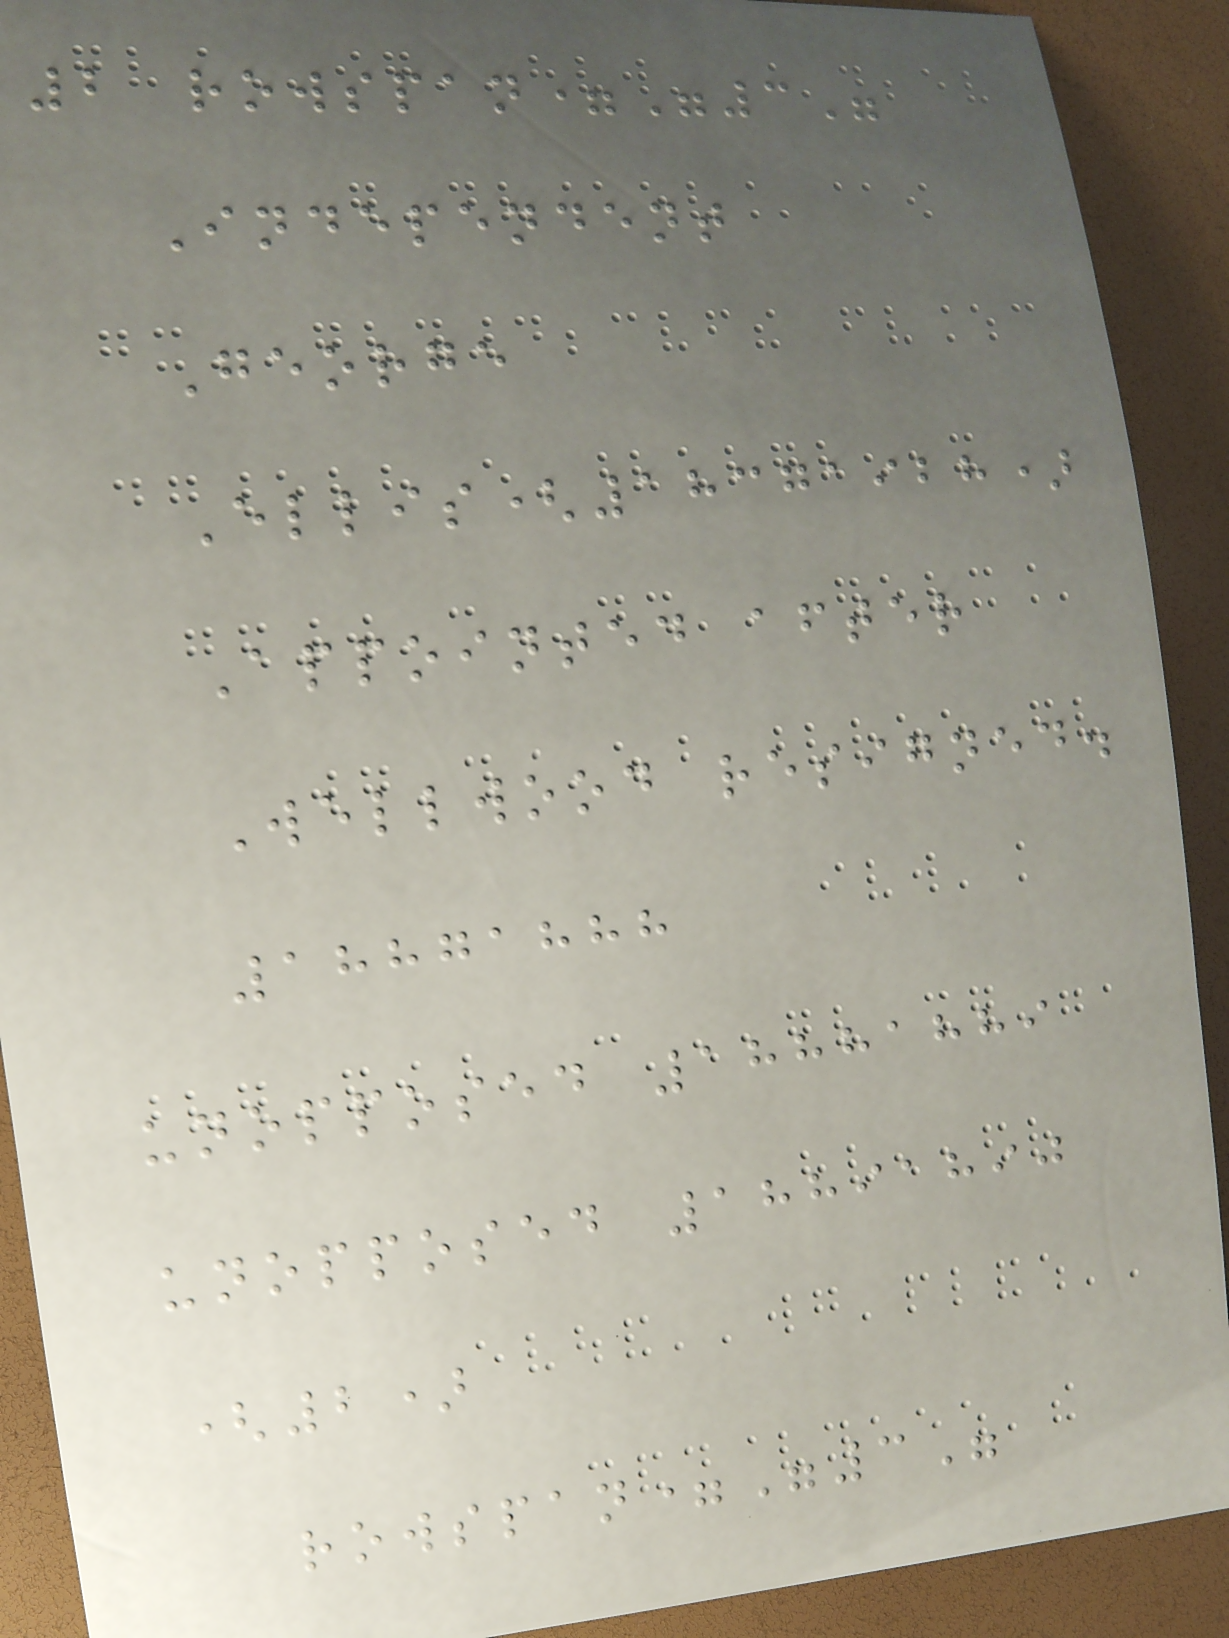2 rowspan="3"
Independent
George
Ellis(18371928)
Appointed after
Wellwood resigned.
18871888
unopposed 18881889
unopposed 18891890
(2)
rowspan="3"
